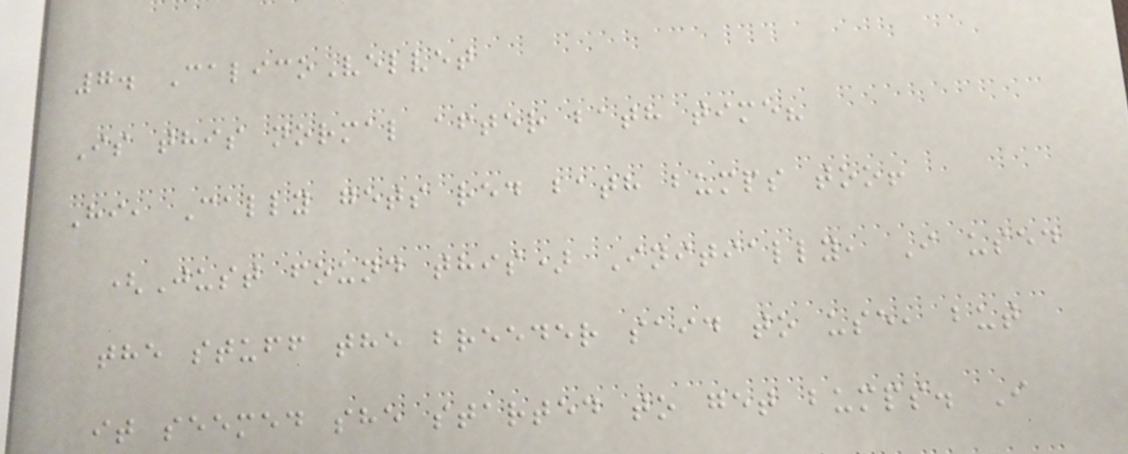7. CalicoVelvet
Is this normal after bath time?
Hi, Cally gets red bath bumps too!
(Just found this) Initially, I used
the stuff the breeder said to use, but
it seemed she started to get bumps. I
